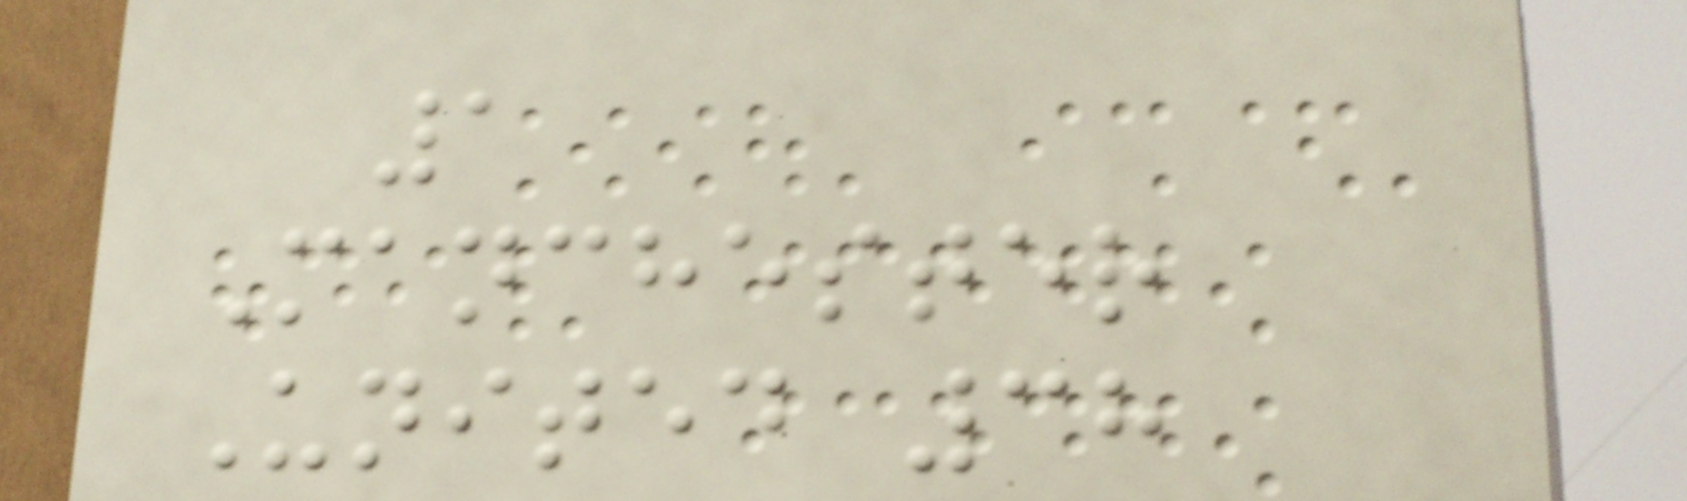1
Manchester
United 38
